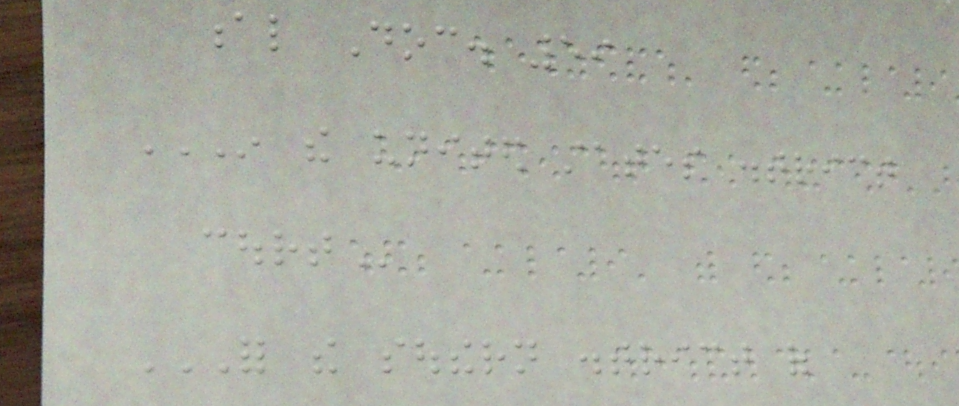al Doc. 59
IN THE UNITED STATES DISTRICT
COURT
FOR THE SOUTHERN DISTRICT OF
